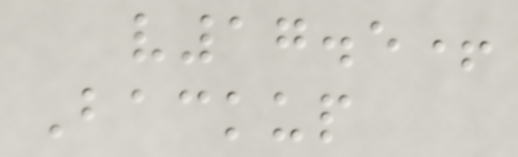v17.5+
Backup
